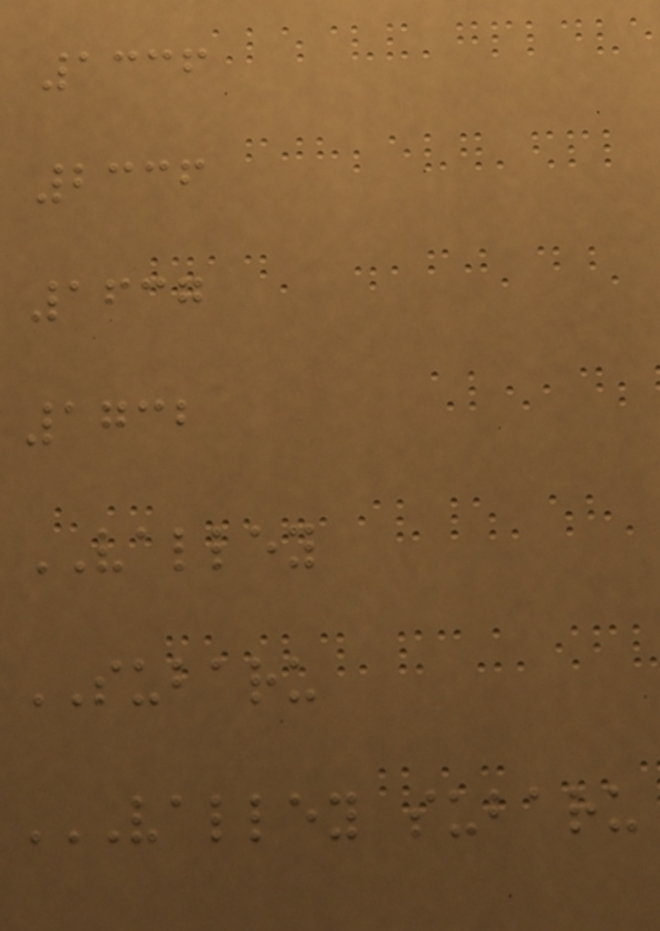1336
2336
1637
1732
VALLEY
SUBARU
VALLEY SUBARU
